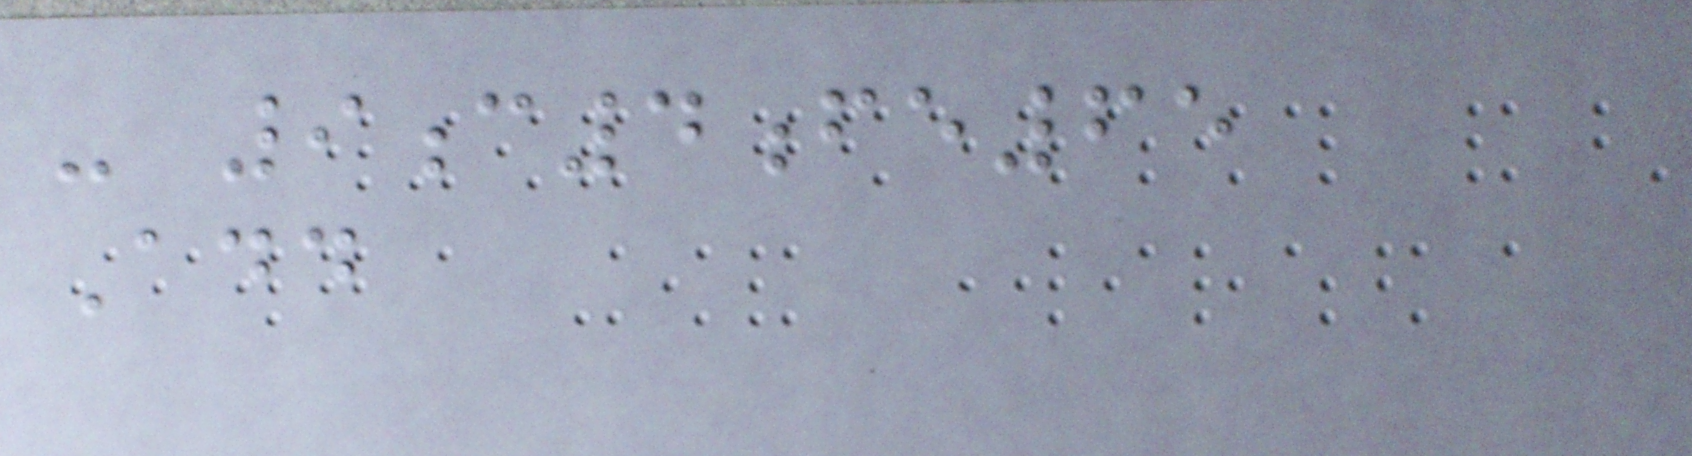- 9c4fe65
Add
